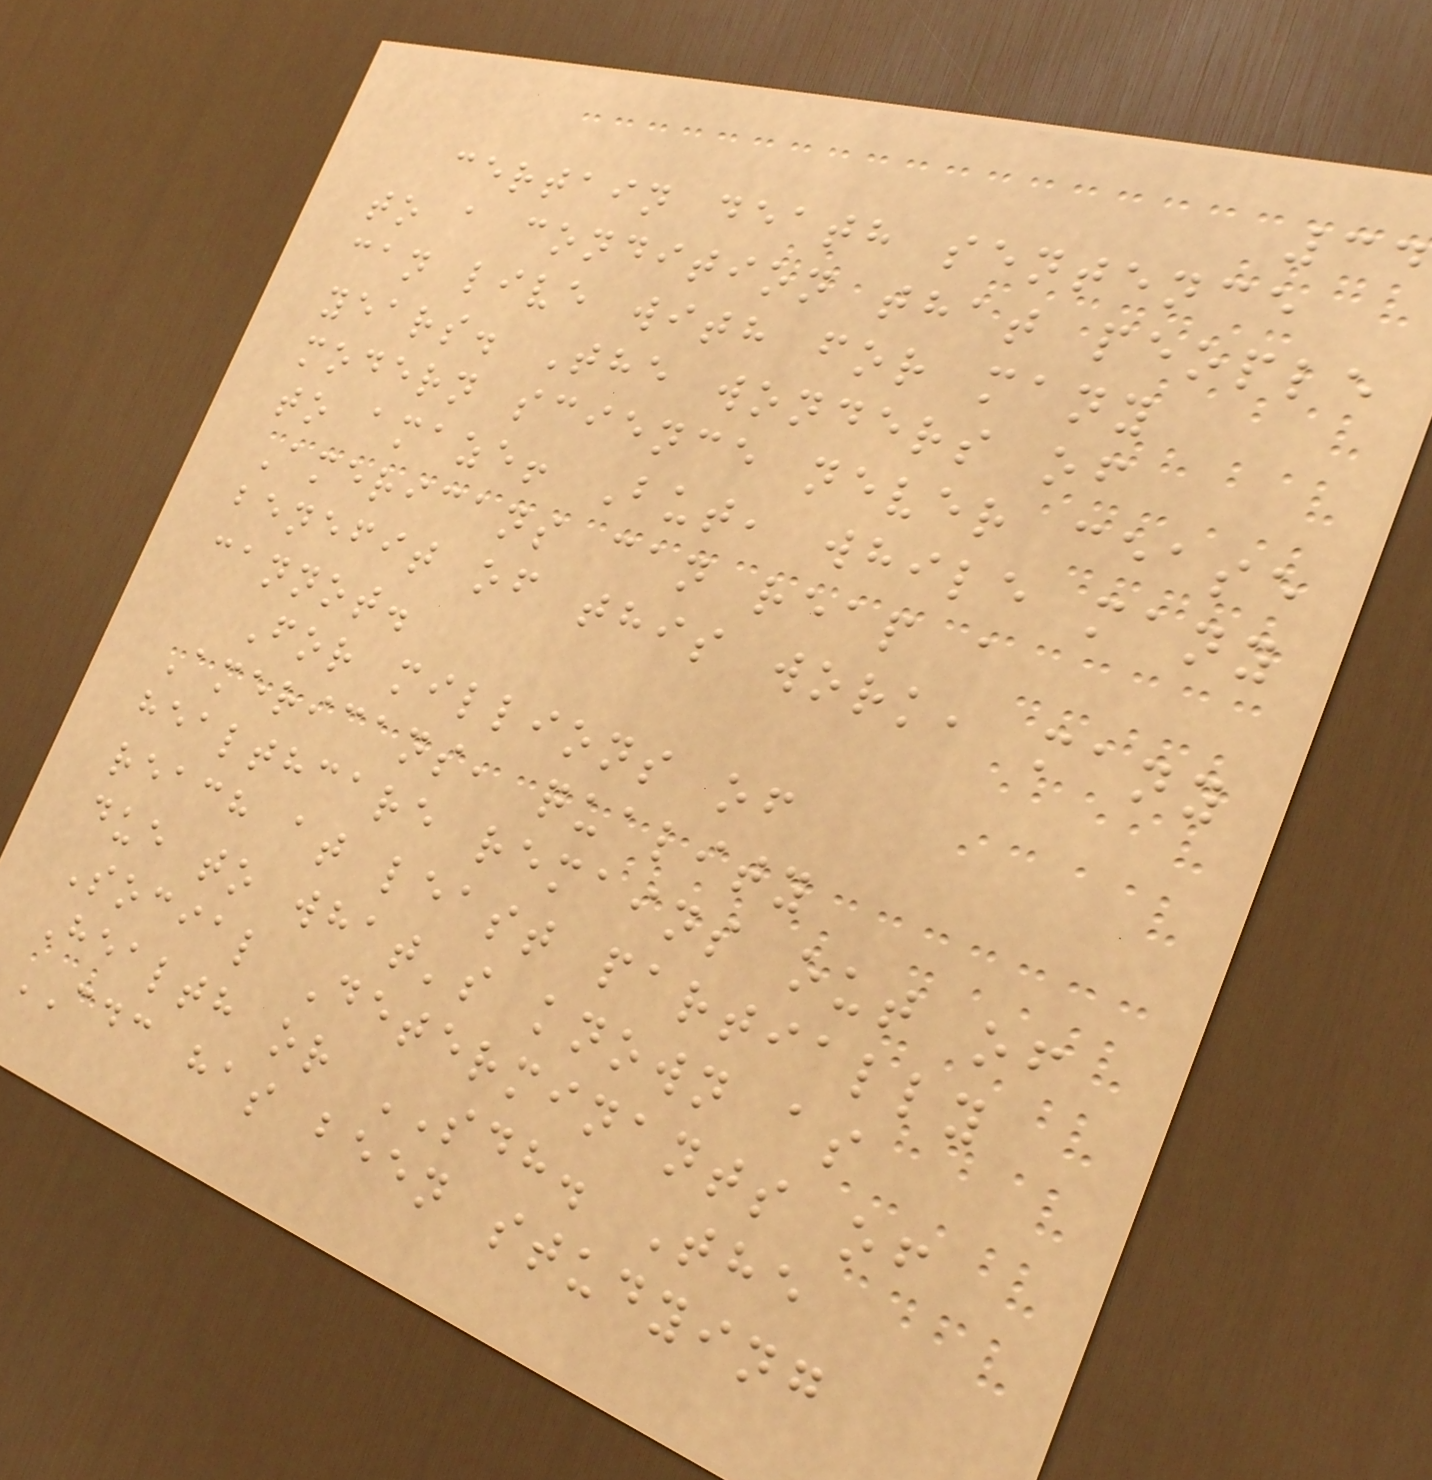34
certain death sentence
to a condition that people
can live with for many
years. The wonders of
modern science never cease
to amaze! But, while many
Americans can reap a
benefit of this work, many
cannot.
For millions of
Americans, quality
healthcare remains out of
reach at least partially
due to what's known as
Social Determinants of
Health or SDH. The
CDC has been studying
